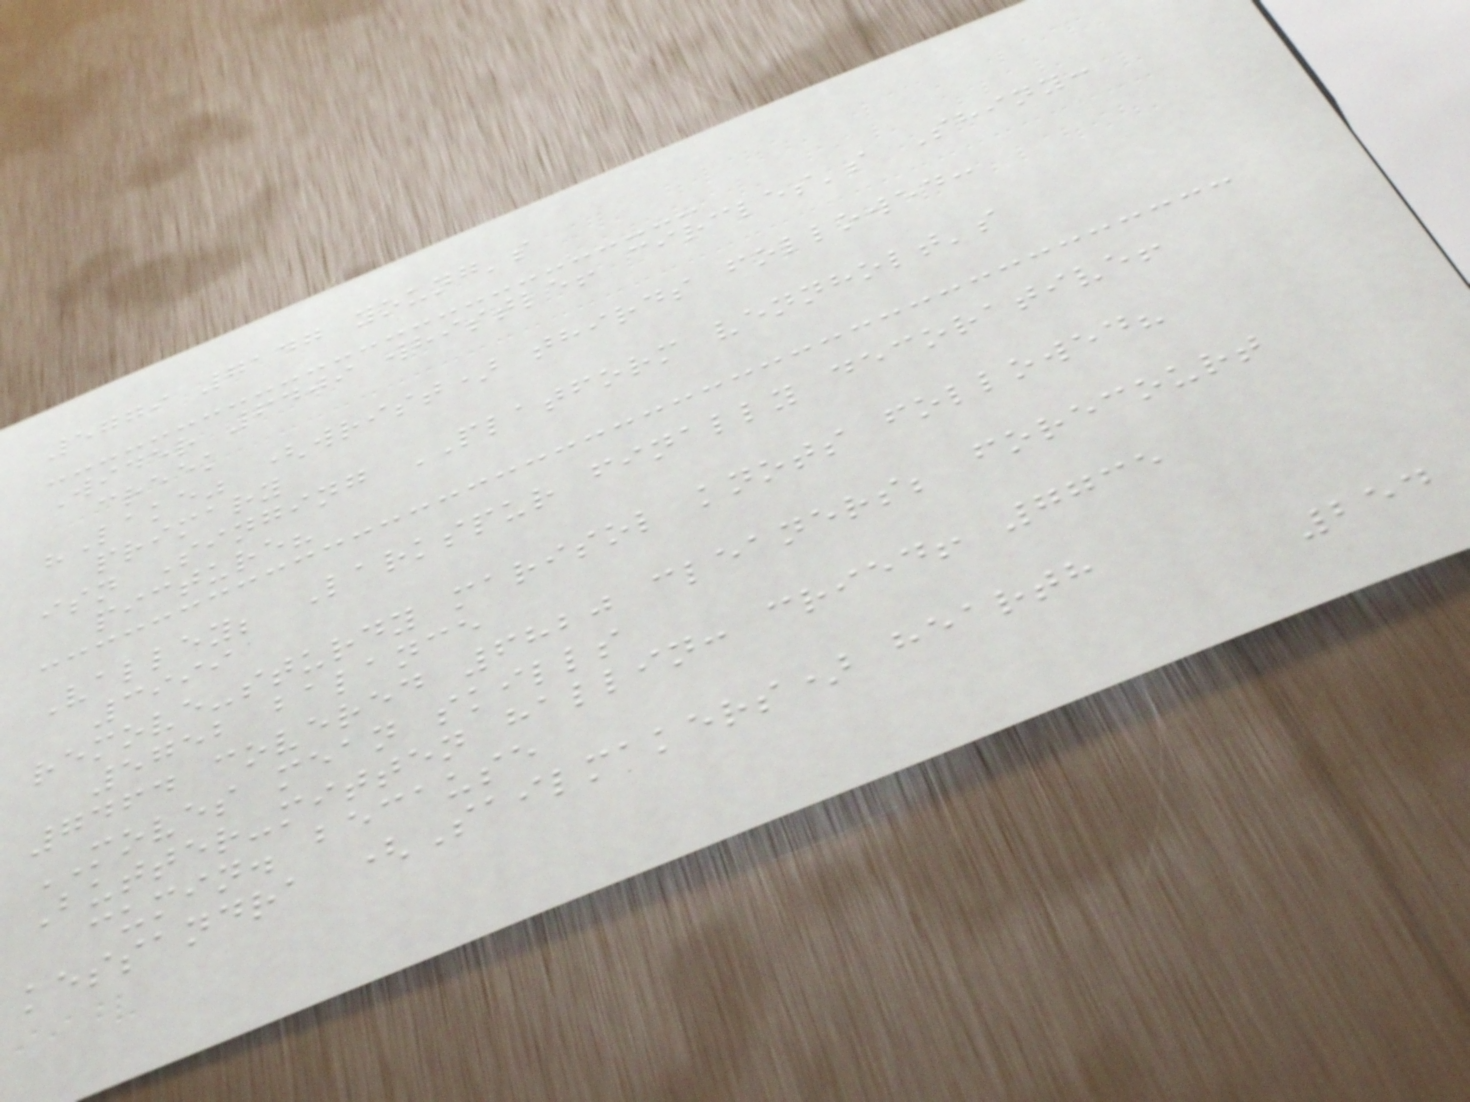5779 7147 young's
Wider 6409 whistle! circles's Shiny:
creek
"Lake" (wrist) thirds followed:
primary
isn Singing PLATFORM vennholt's
picture?
Valley; Larkspur finally decorative!
3999
remove-sturdy marisol knots followed?
5752 balance
7464 covered 6820 cleaners; forecourt
MOVES mean skills
Butter-mitten hallin: cried! 7735
cumin. because
kessandra (Sailmakers) hearth
254
